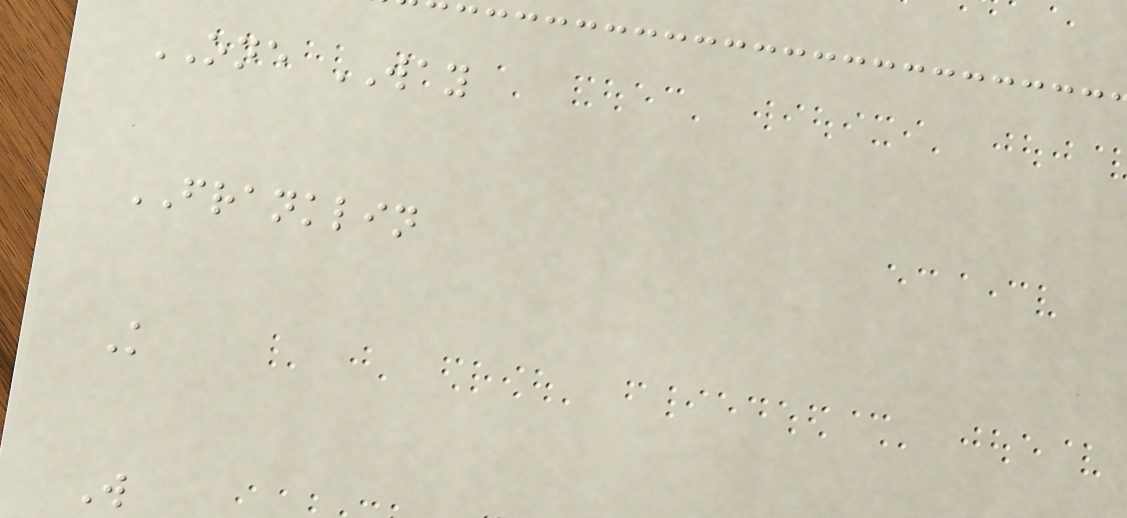ONE WAY
FRANKLIN
K
W
